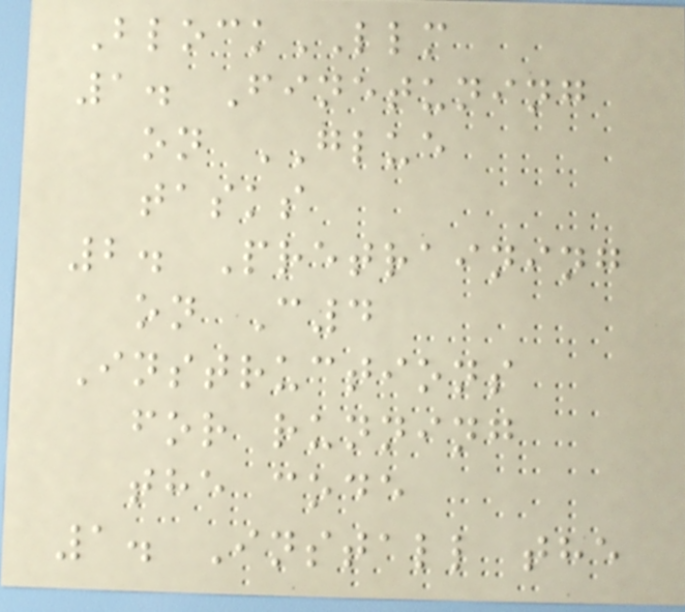BlockLLM
1. Finetuning
on GLUE
tasks
2. Pretraining
on C4
Instructions
for running
the code
1. Install the
